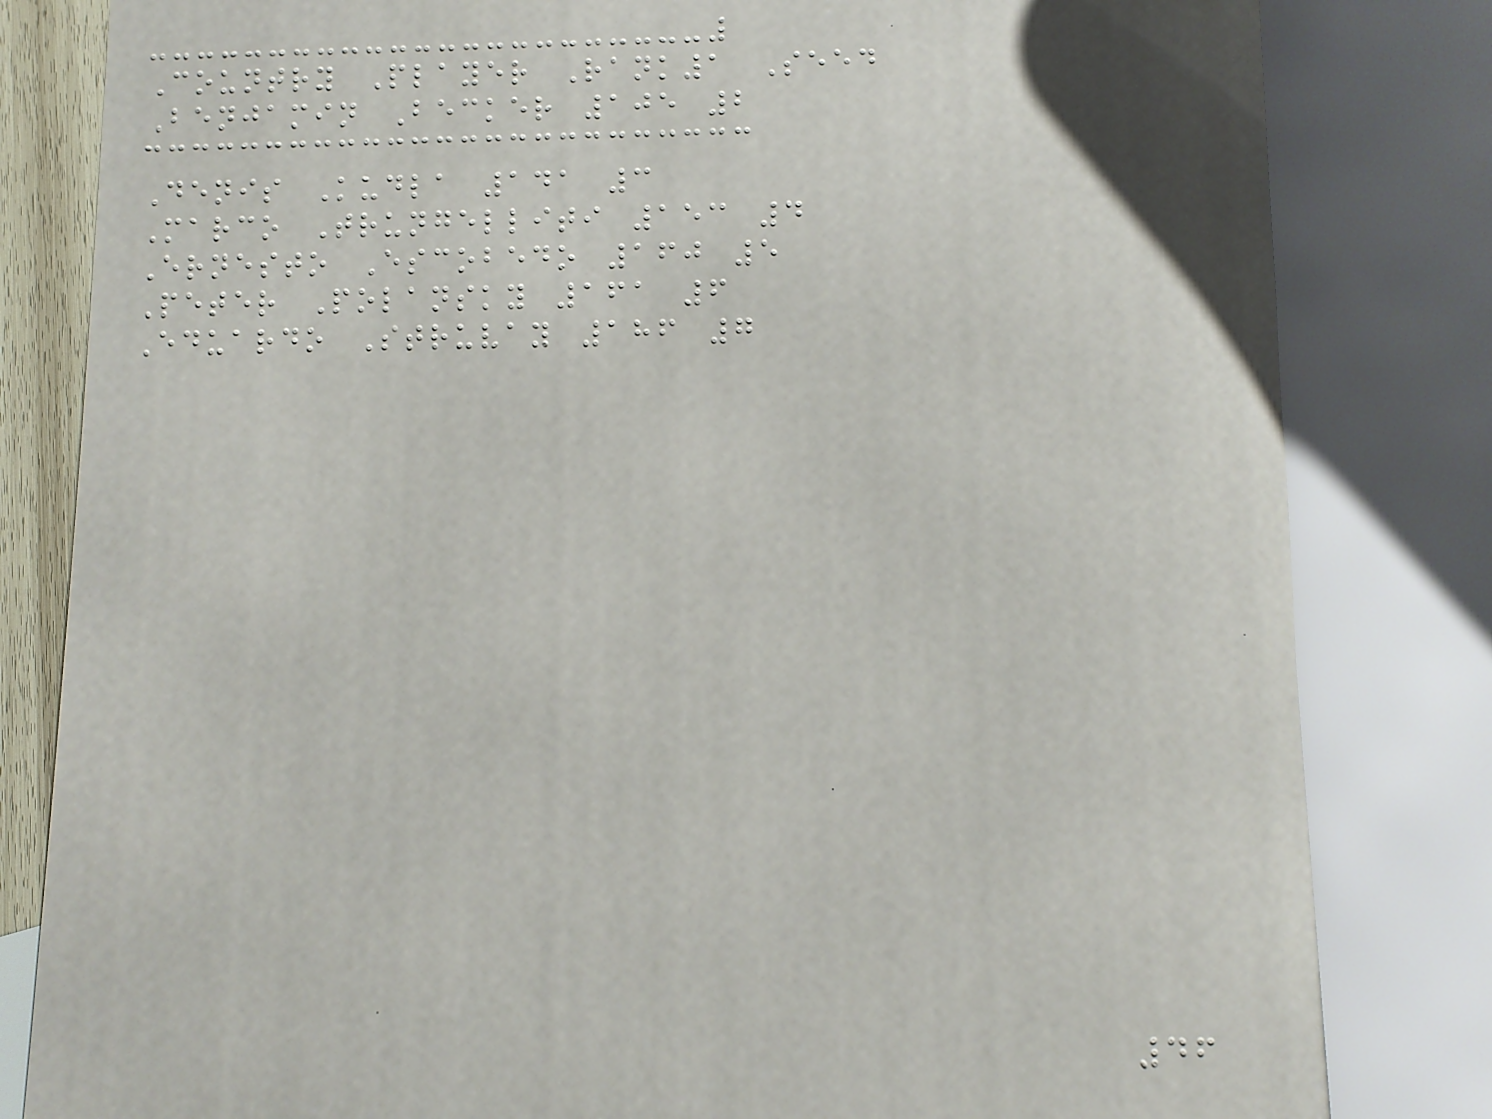Country Player Rank1 Seed
Benjamin Becker 105 2
Denis Kudla 141 3
Marco Trungelliti 153 4
Ernesto Escobedo 160 5
Peter Polansky 161 6
Eduardo Struvay 186 7
46
